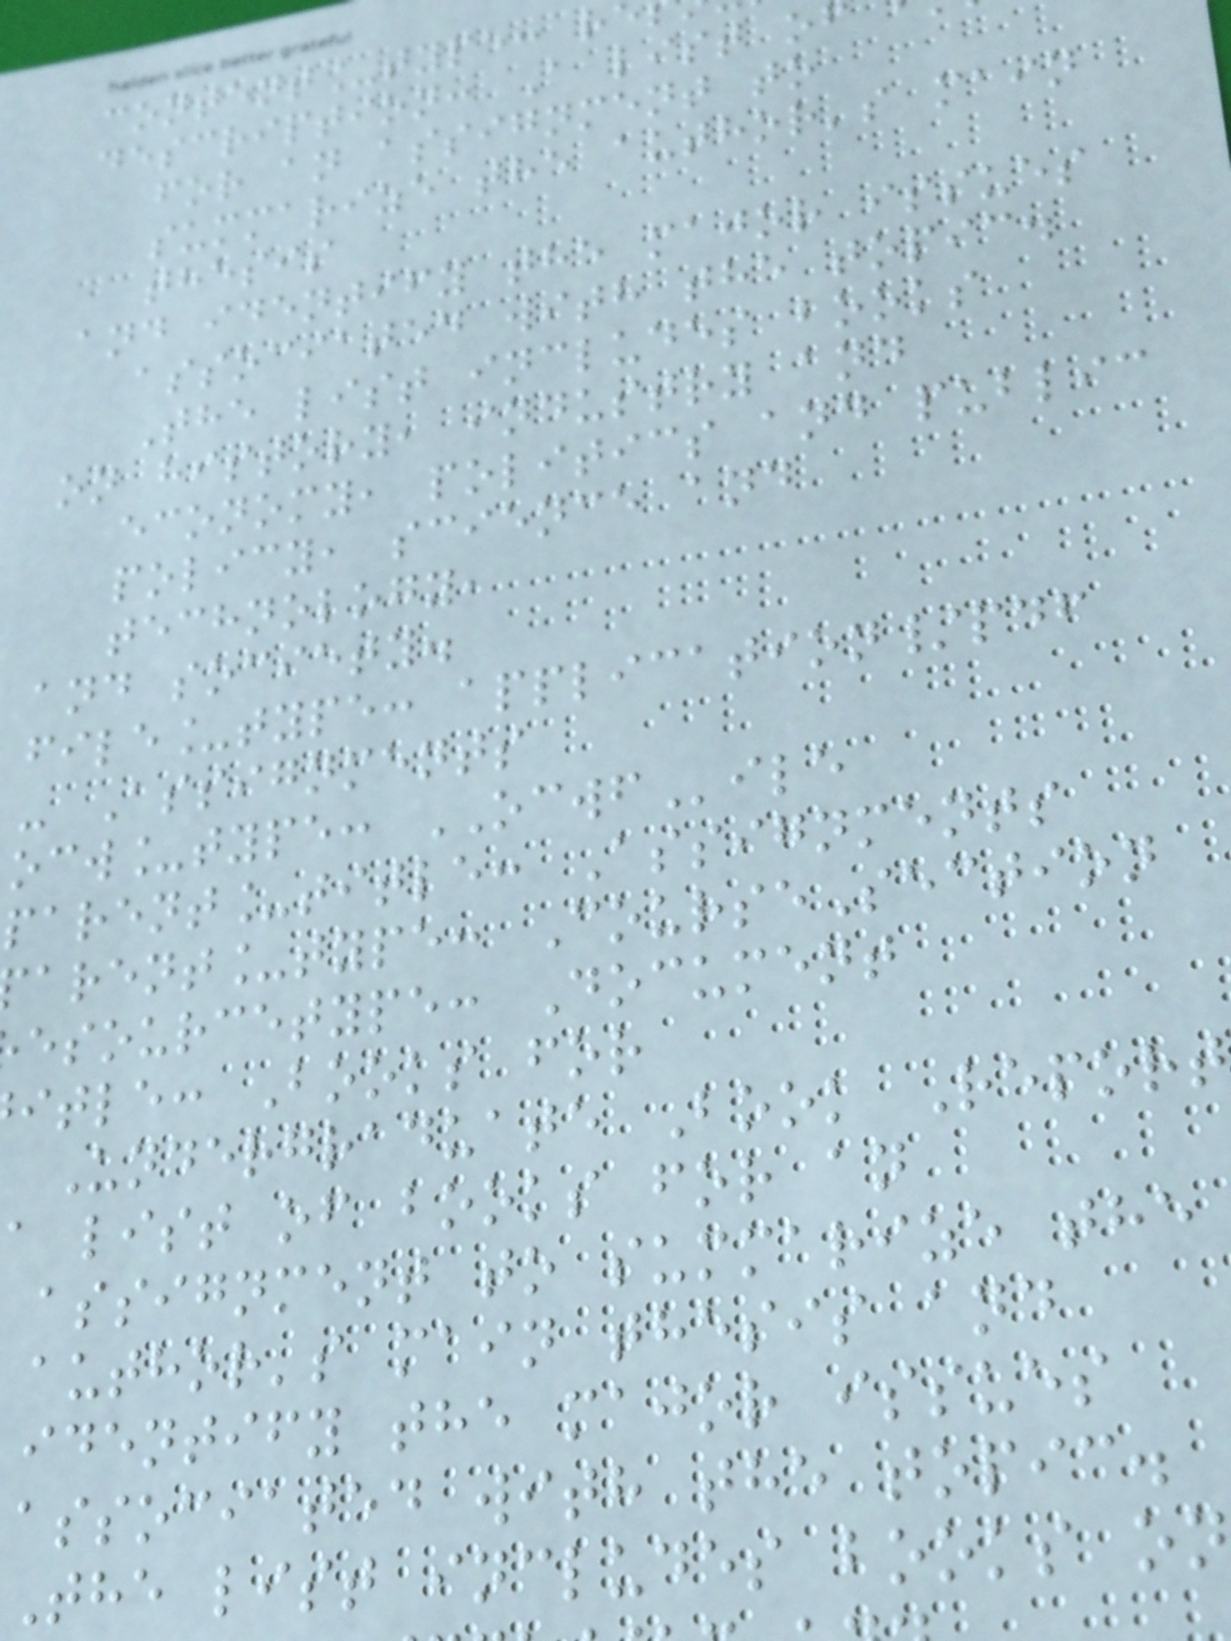content_type: r
description: A list of
for an assignment to
summarize the author's main
thesis
and identify the major issues
associated with the topic.
The list includes books
on history, industry and
economy, politics and public
policy, science and
technology,
and society.
file_type: application/pdf
- Assignments
ocw_type: OCWFile
parent_title: Assignments
arent_type: CourseSection
esourcetype: Document
itle: Books for
Undergraduate Book Report
a list of books for an
assignment to summarize the
author's main thesis and
identify the major issues
associated with the topic.
The list includes books on
